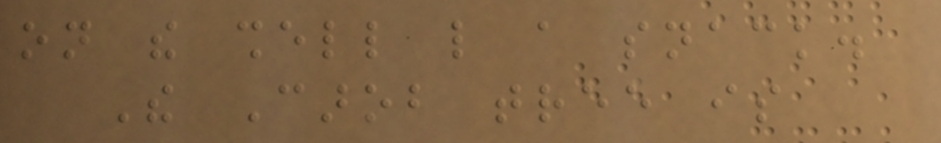on the shell like a snack.
The Carob tree is
